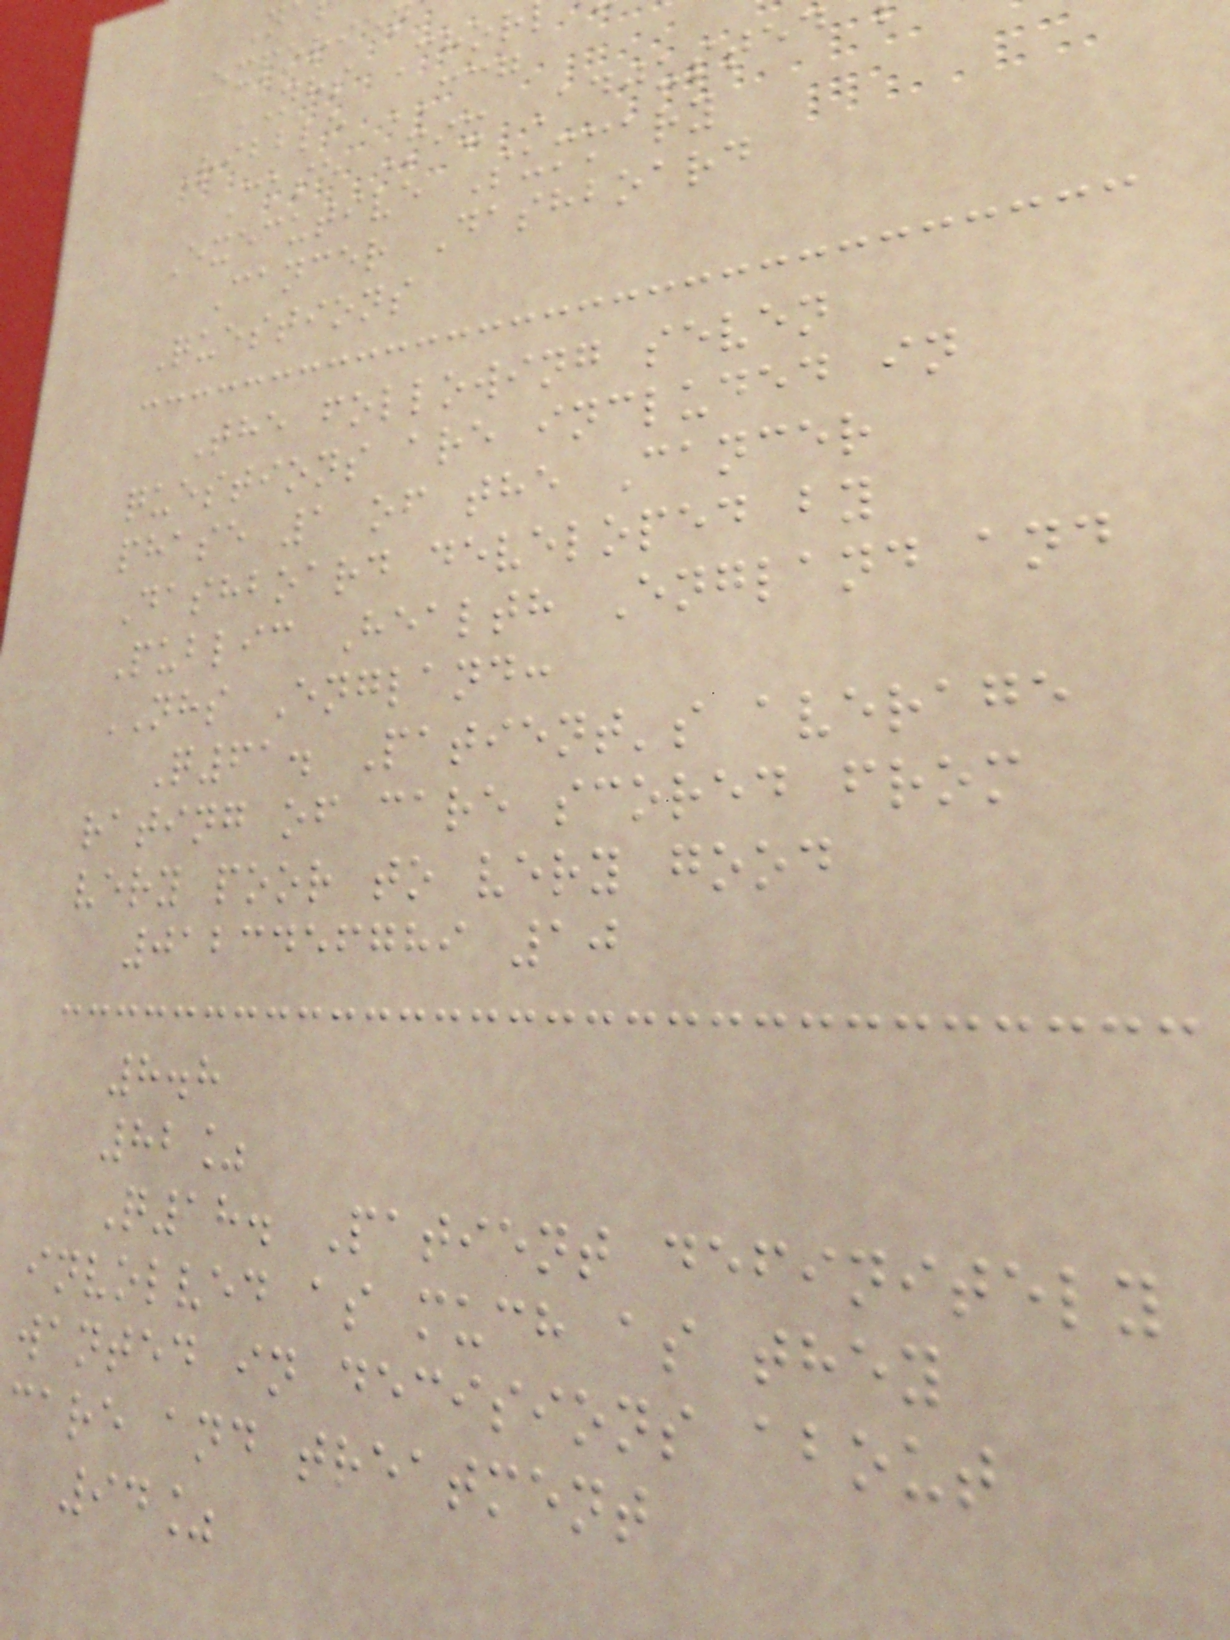Experie
NHS Chor
Ribble CCG
Case Mix Adjusted
Executive Summary
Cancer Dashboard
Questions
The following seven
questions are included in
phase 1 of the Cancer
Dashboard developed by
Public Health England and
NHS England:
Q61. Patient's average
rating of care scored from
very poor to very good
0123456789 10
8.8
82%
Q18. Patient definitely
involved as much as they
wanted in decisions about
care and treatment
94%
